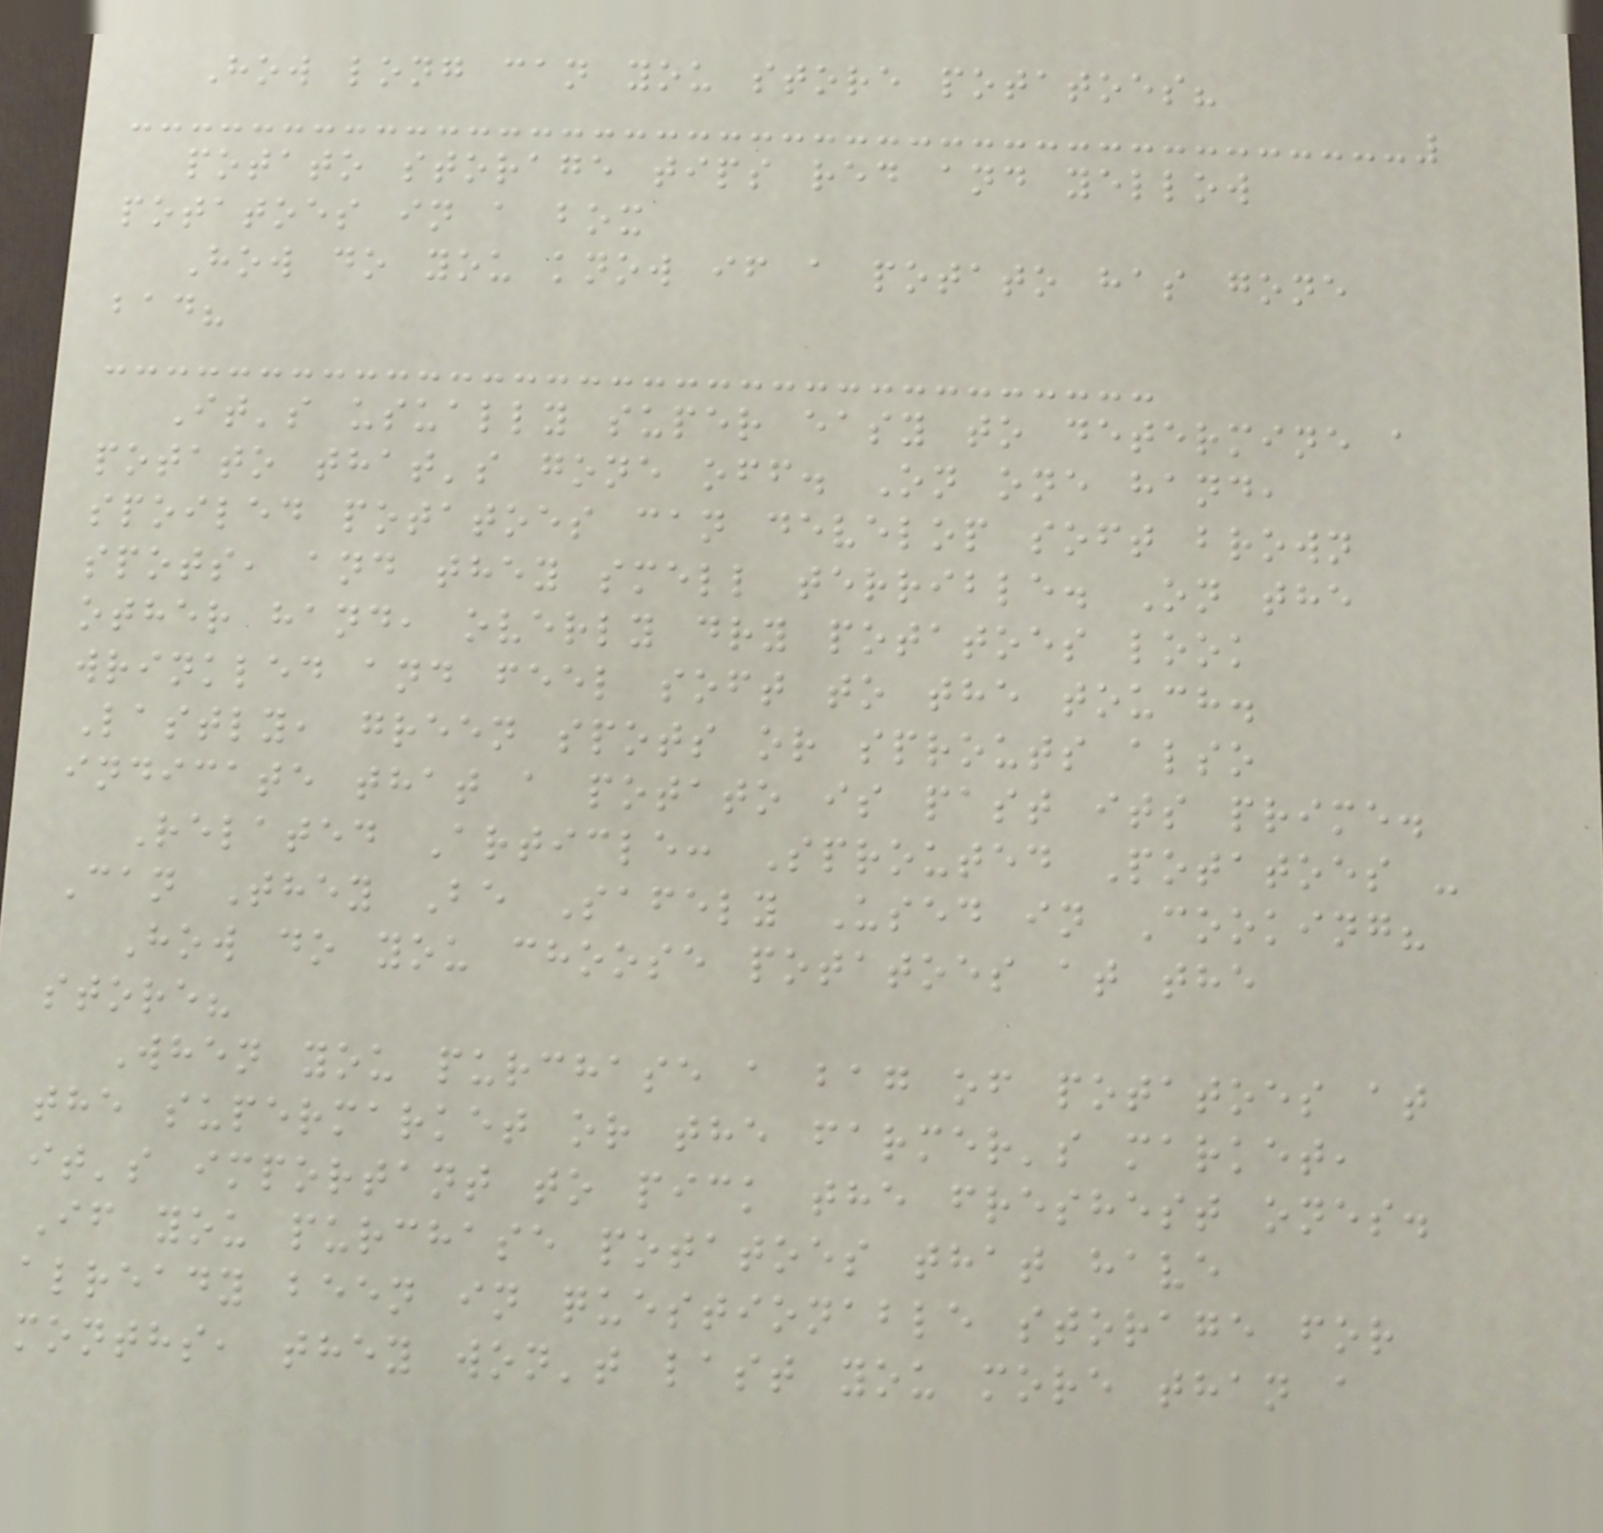How long can you store potatoes?
potato storage tips red and yellow
potatoes in a box
How do you know if a potato has gone
bad?
It's usually super easy to determine a
potato that's gone off. On one hand,
spoiled potatoes can develop soft brown
spots, and they smell terrible. On the
other hand, overly dry potatoes look
wrinkled and feel soft to the touch.
Lastly, green spots or sprouts also
indicate that a potato is past its prime.
Related Article: Sprouted Potatoes -
Can They Be Safely Used in Cooking?
How do you choose potatoes at the
store?
When you purchase a bag of potatoes at
the supermarket or the farmer's market,
it's important to pick the freshest ones.
If you purchase potatoes that have
already been in questionable storage for
months, they won't last you more than a
